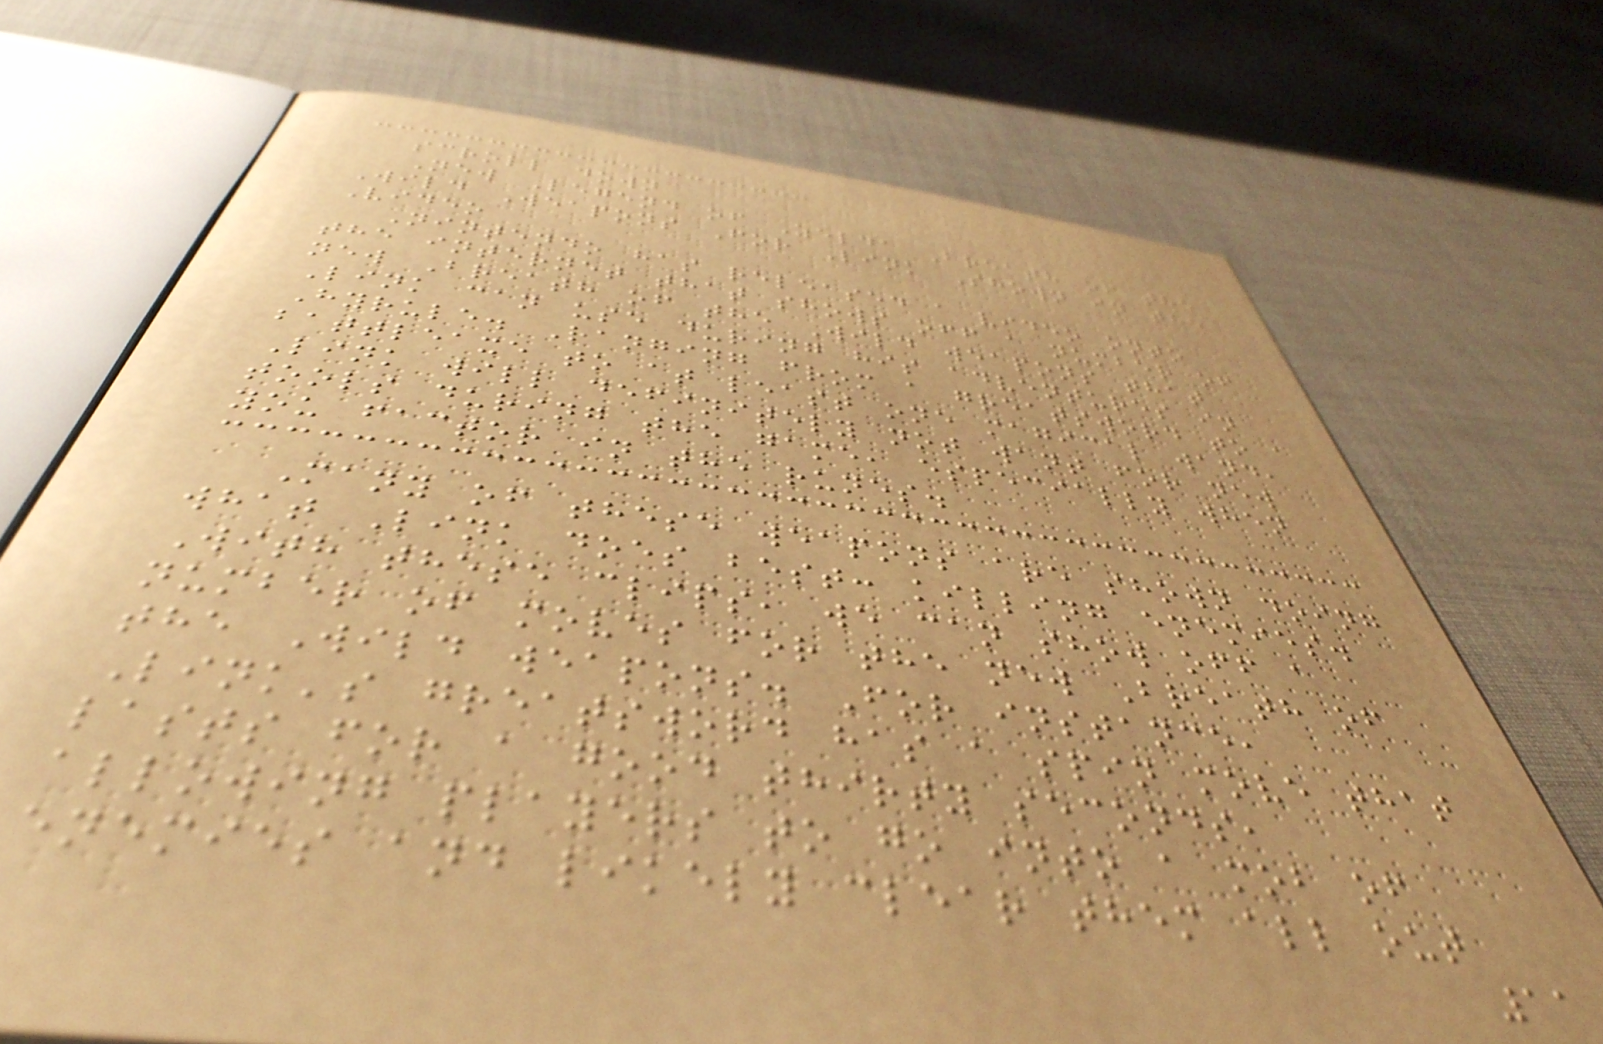scroll down
New Legend of Zelda Breath of the
Wild Weapons For Link Shown in the
Video
Nintendo has released a video onto
the internet that shows off a number of
new Breath of the Wild weapons that
Link can use during his adventures in
Hyrule. Ranging from a greatsword to a
battleaxe to at least one magical wand,
Link will definitely not want for new
tools during the game, especially when
you factor in the runes.
Many of these weapons are shown doing
what Link does best: killing enemies.
With these clips, we can show off a
number of moves for the new Breath of
the Wild weapons. For instance,
Link's greatsword has a spin move that
lasts for a good thirty seconds,
allowing players to go into a mob of
enemies and likely clear them all out
11
